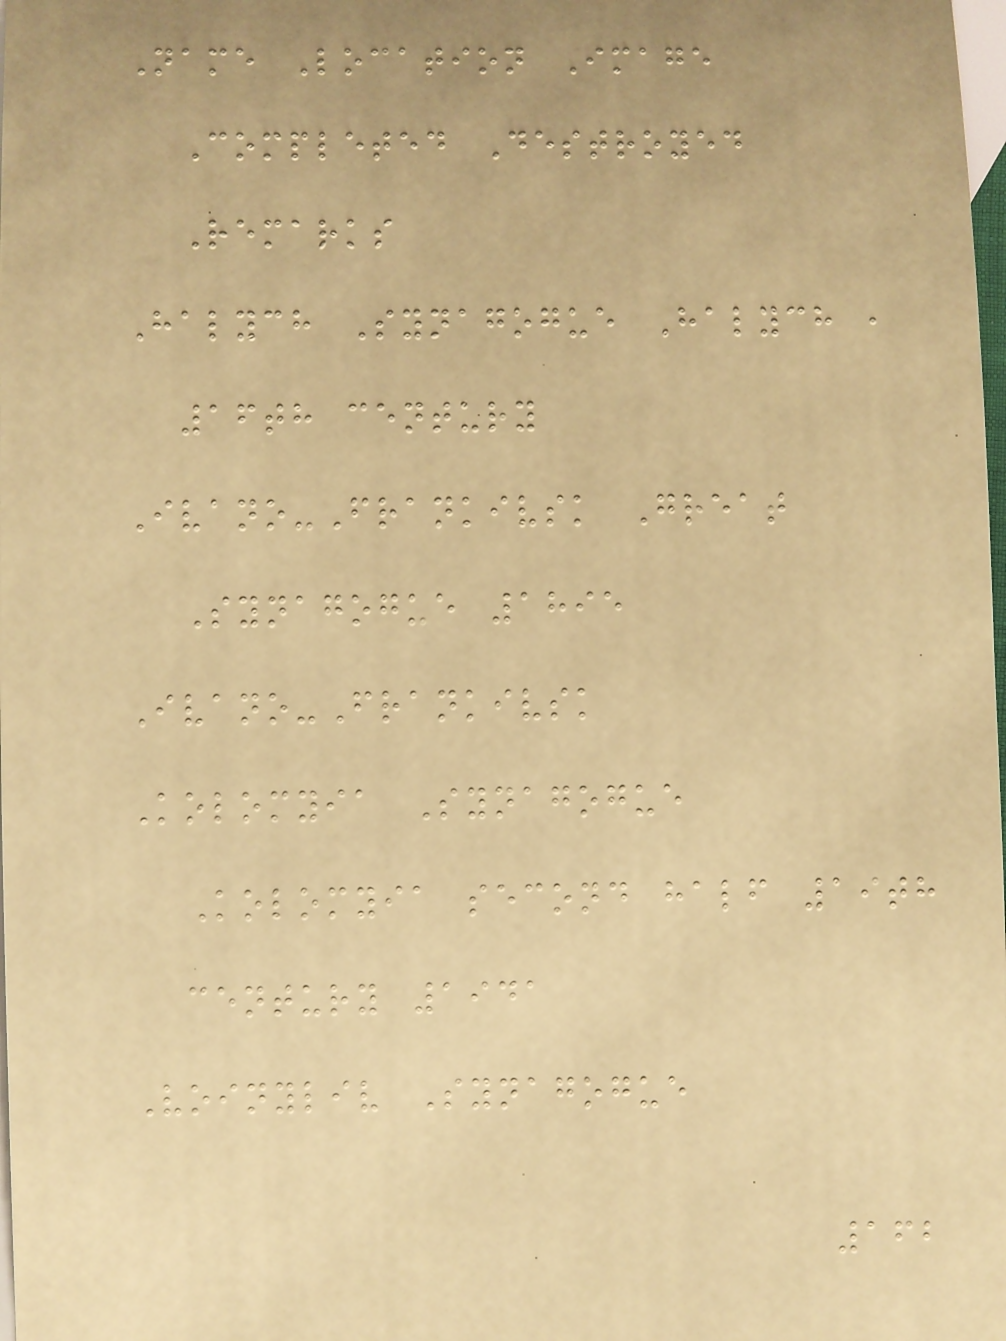Name Location Image
Completed Destroyed
Remarks
Halych Synagogue Halych ,
16th century
Ivano-Frankivsk Great
Synagogue 1895
Ivano-Frankivsk
Kolomyia Synagogue
Kolomyia second half 19th
century 1941
Voinyliv Synagogue
162
